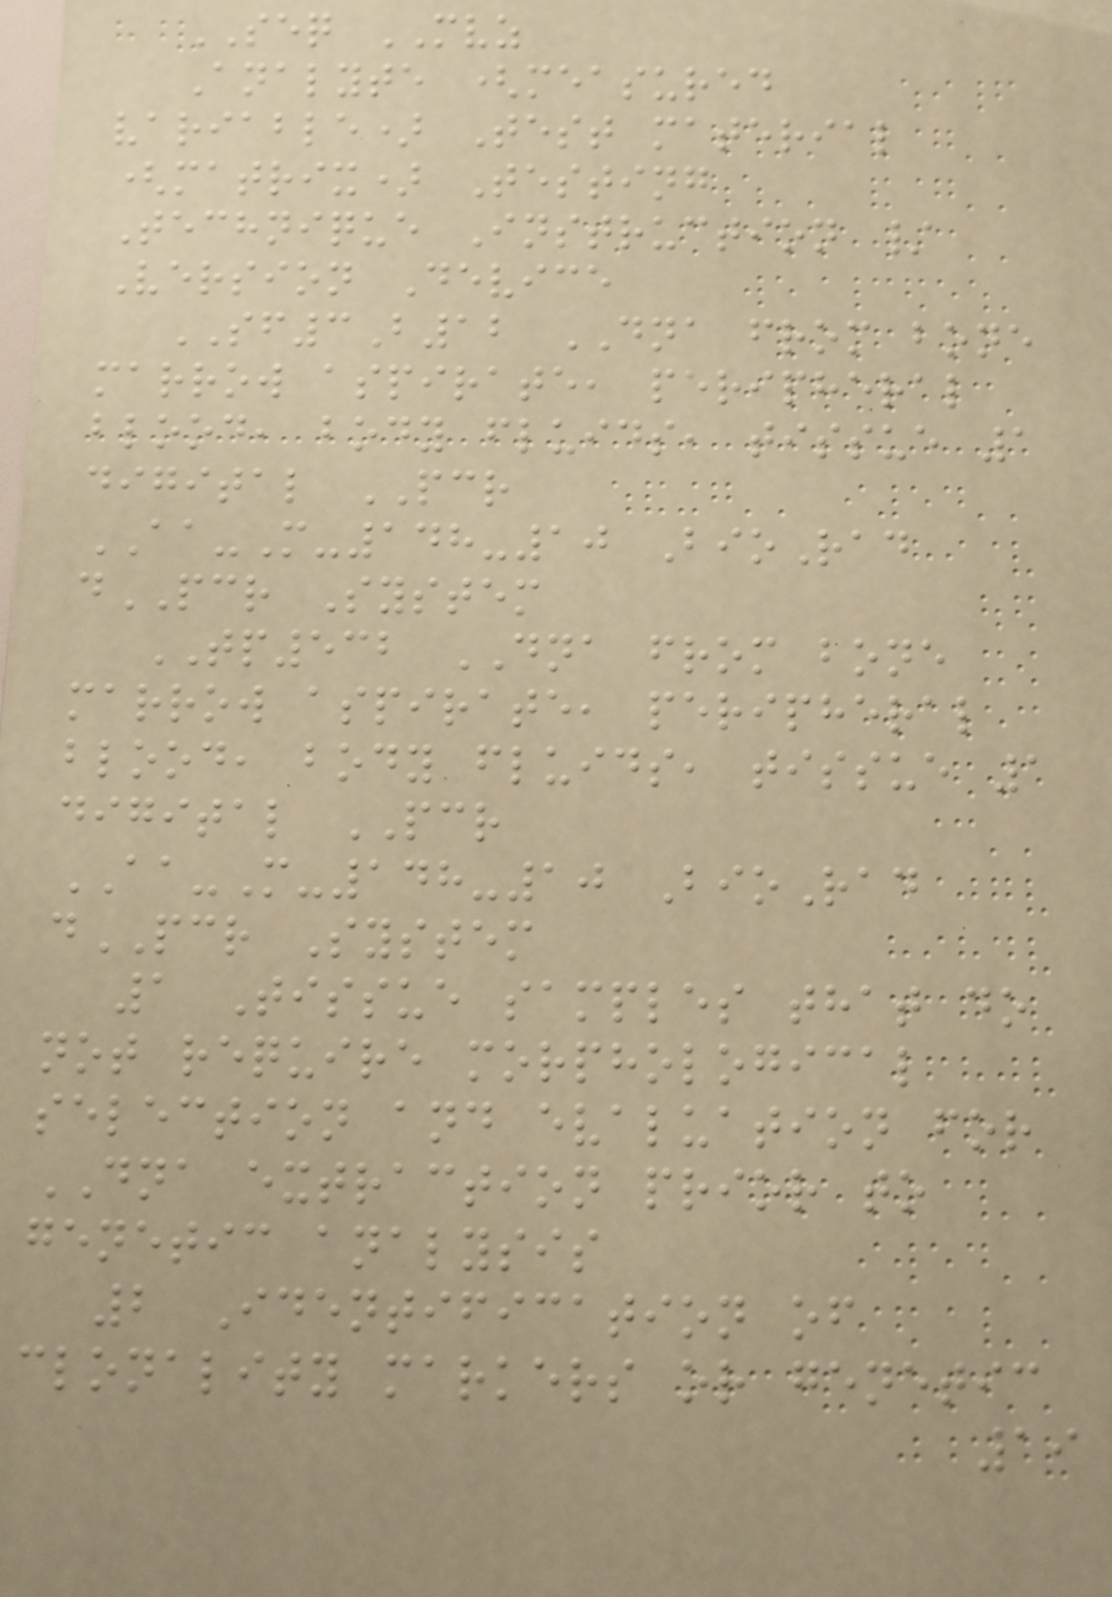SEQ MVZ
Analyte (measured
variable) Test material
(matrix) Testing
Technique Instruction /
Version Device
SF3B12 DNA from bone
marrow aspirate, peripheral
blood, body fluids, tissue 1
digital PCR
AA-M-148-10 BioRad
dPCR System
TP532 DNA from bone
marrow aspirate, peripheral
blood, body fluids, tissue 1
digital PCR
AA-M-148-10 BioRad
dPCR System
1 Tissue samples that do
not require morphological
selection and evaluation for
DNA extraction prior to
genetic analysis
2 Identification of
clonality markers or genetic
19
